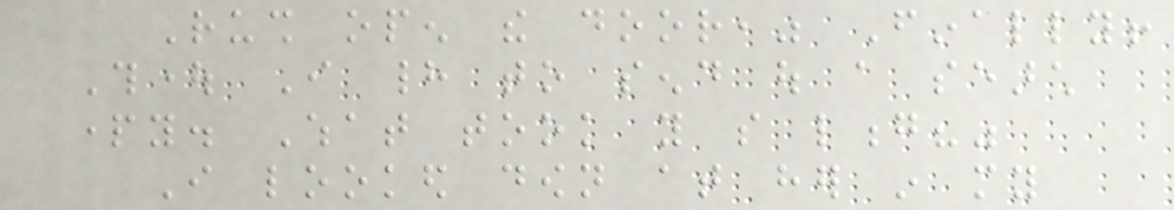Rush open the door," Finally!
Thought I had to send out a search
party. What took you so long?"
I looked down at her in my
